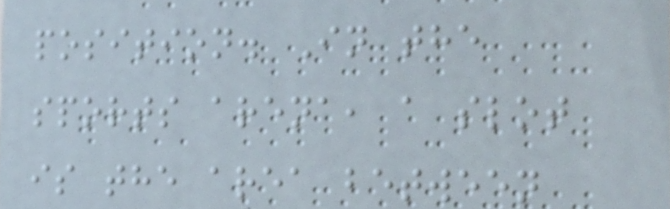position. In the
sports arena, a slot
is the area between
